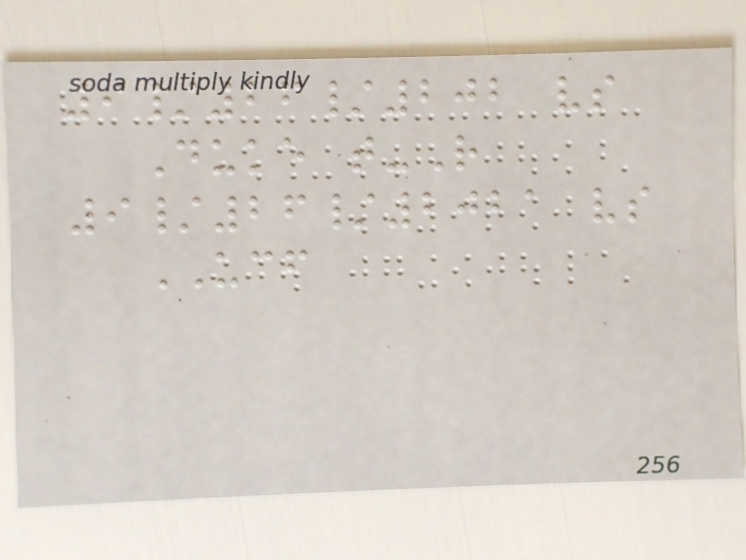9/26/202 vs
Duke t-R
9/26/2021 vs
UCF
